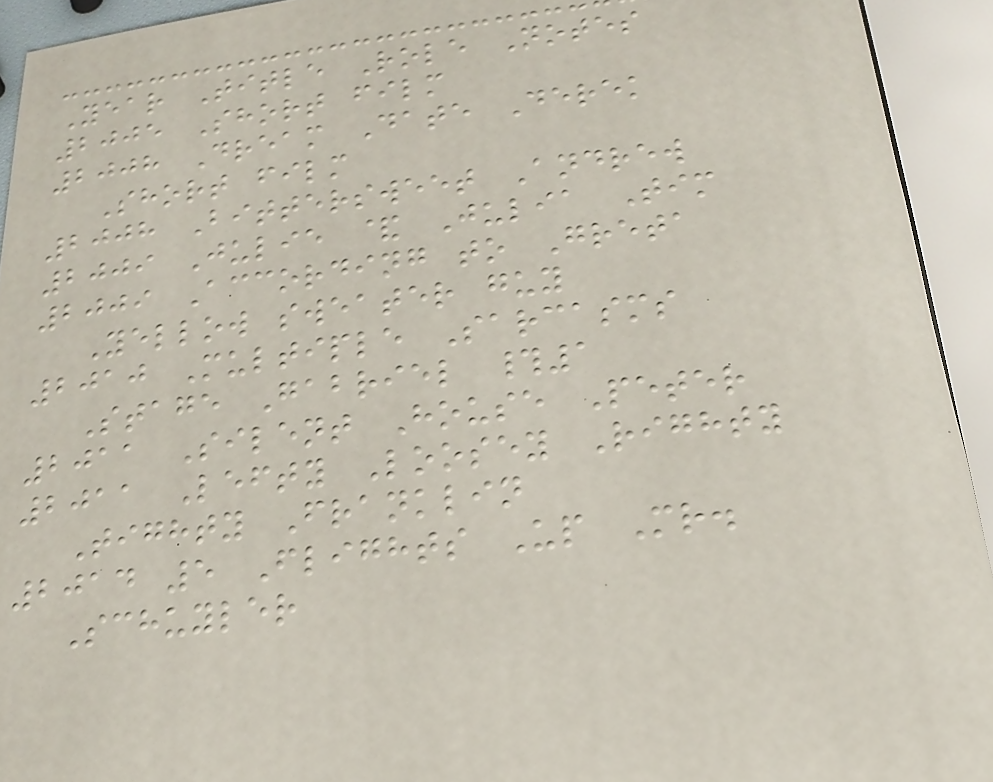Year Title Role Notes
2005 Short film
2008 Dream Date Derek
Short film
2008 Bittersweet Andrew
2009 Julie & Julia Tim
2009 According to Greta
Yellow sweater guy
2010 Multiple Sarcasms
Stage Gabriel #1
2011 Silent House Peter
2011 Lefty Loosey Righty
Tighty Franklin
2014 5 Flights Up Mr.
Schuyler
